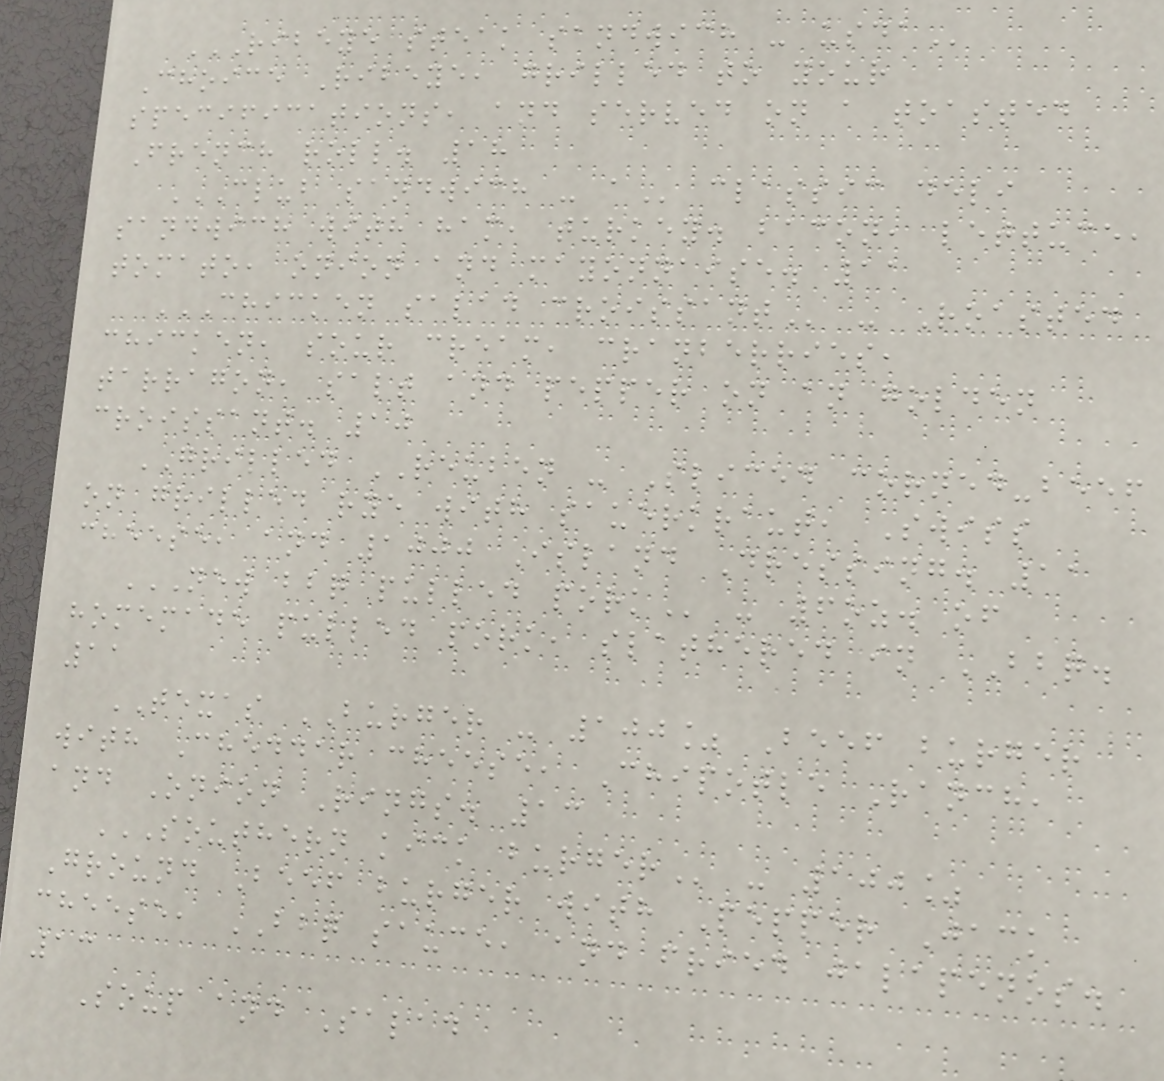RIBEYE STEAK SANDWICH - USDA
Choice Ribeye, grilled to your
specifications, and served on a toasted
French roll. 18
CLUB SANDWICH - A classic deli
sandwich with ham, turkey. bacon, lettuce,
tomato, onion and mayonnaise. 11
CHICKEN SALAD CROISSANT - Roasted
chicken, sour cream, cranberries,
tarragon, salt and pepper on an golden
croissant. 10
GRILLED REUBEN - Sliced corned-beef
on grilled rye with sauerkraut, Swiss
cheese, and 1000 Island Dressing. 11
NEW BBQ PULLED PORK - 6oz. of
homemade pulled pork, slathered in BBQ.
11
TEXAS BURGER - 100% Beef burger
with Cheddar cheese, Chipotle Ranch,
and Onion Rings. 13
SOUTHERN KICK BURGER - 100%
Ground Beef burger with Pepper Jack
cheese, BBQ sauce, and fried jalapenos.
13
Soup and Salad
